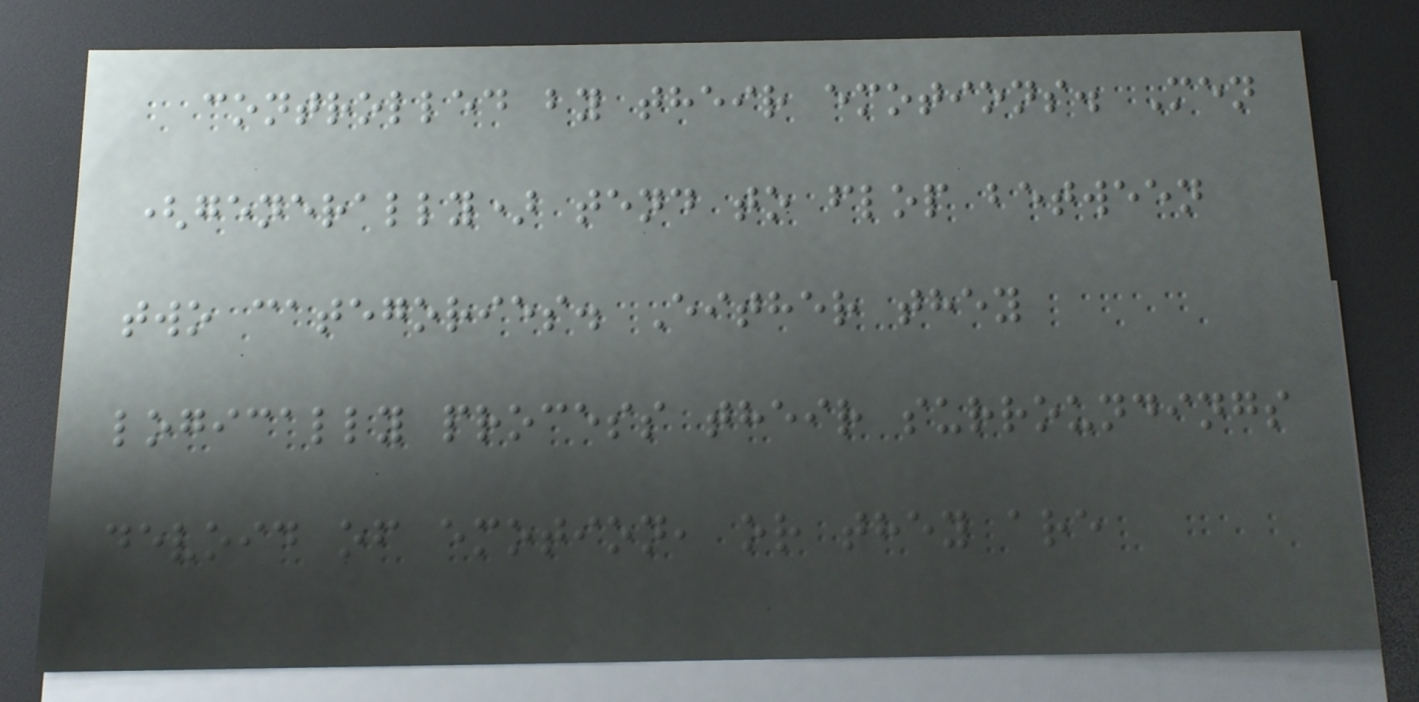controlled by their emotions. Men
(generally) tend to flop between
two categories. Either they
logically process their surroundings
devoid of emotion, or they are
